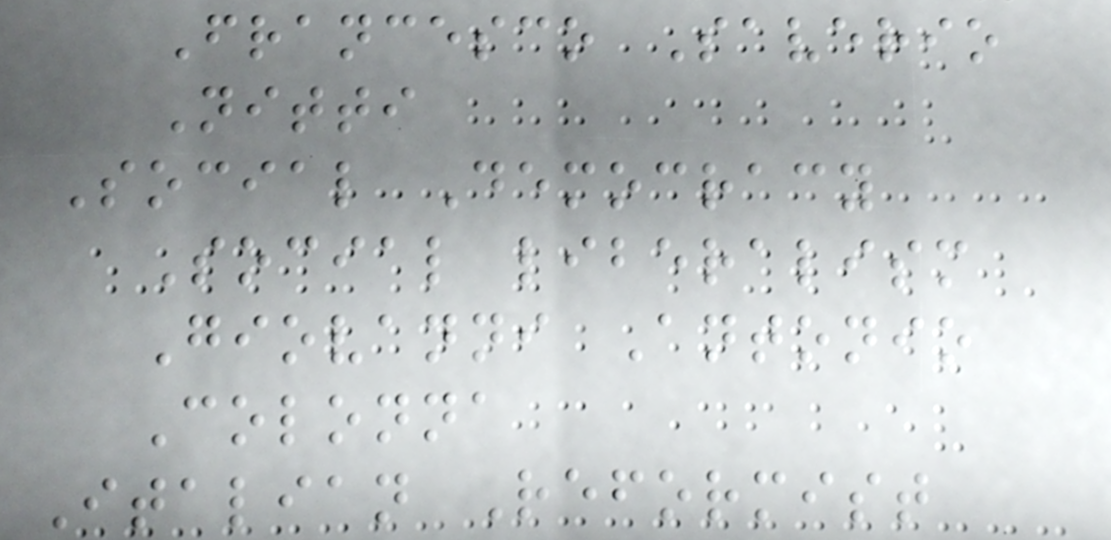Francesco Saverio
Nitti
Social Democracy
Social liberalism
Giovanni Antonio
Colonna
Italian Reformist
